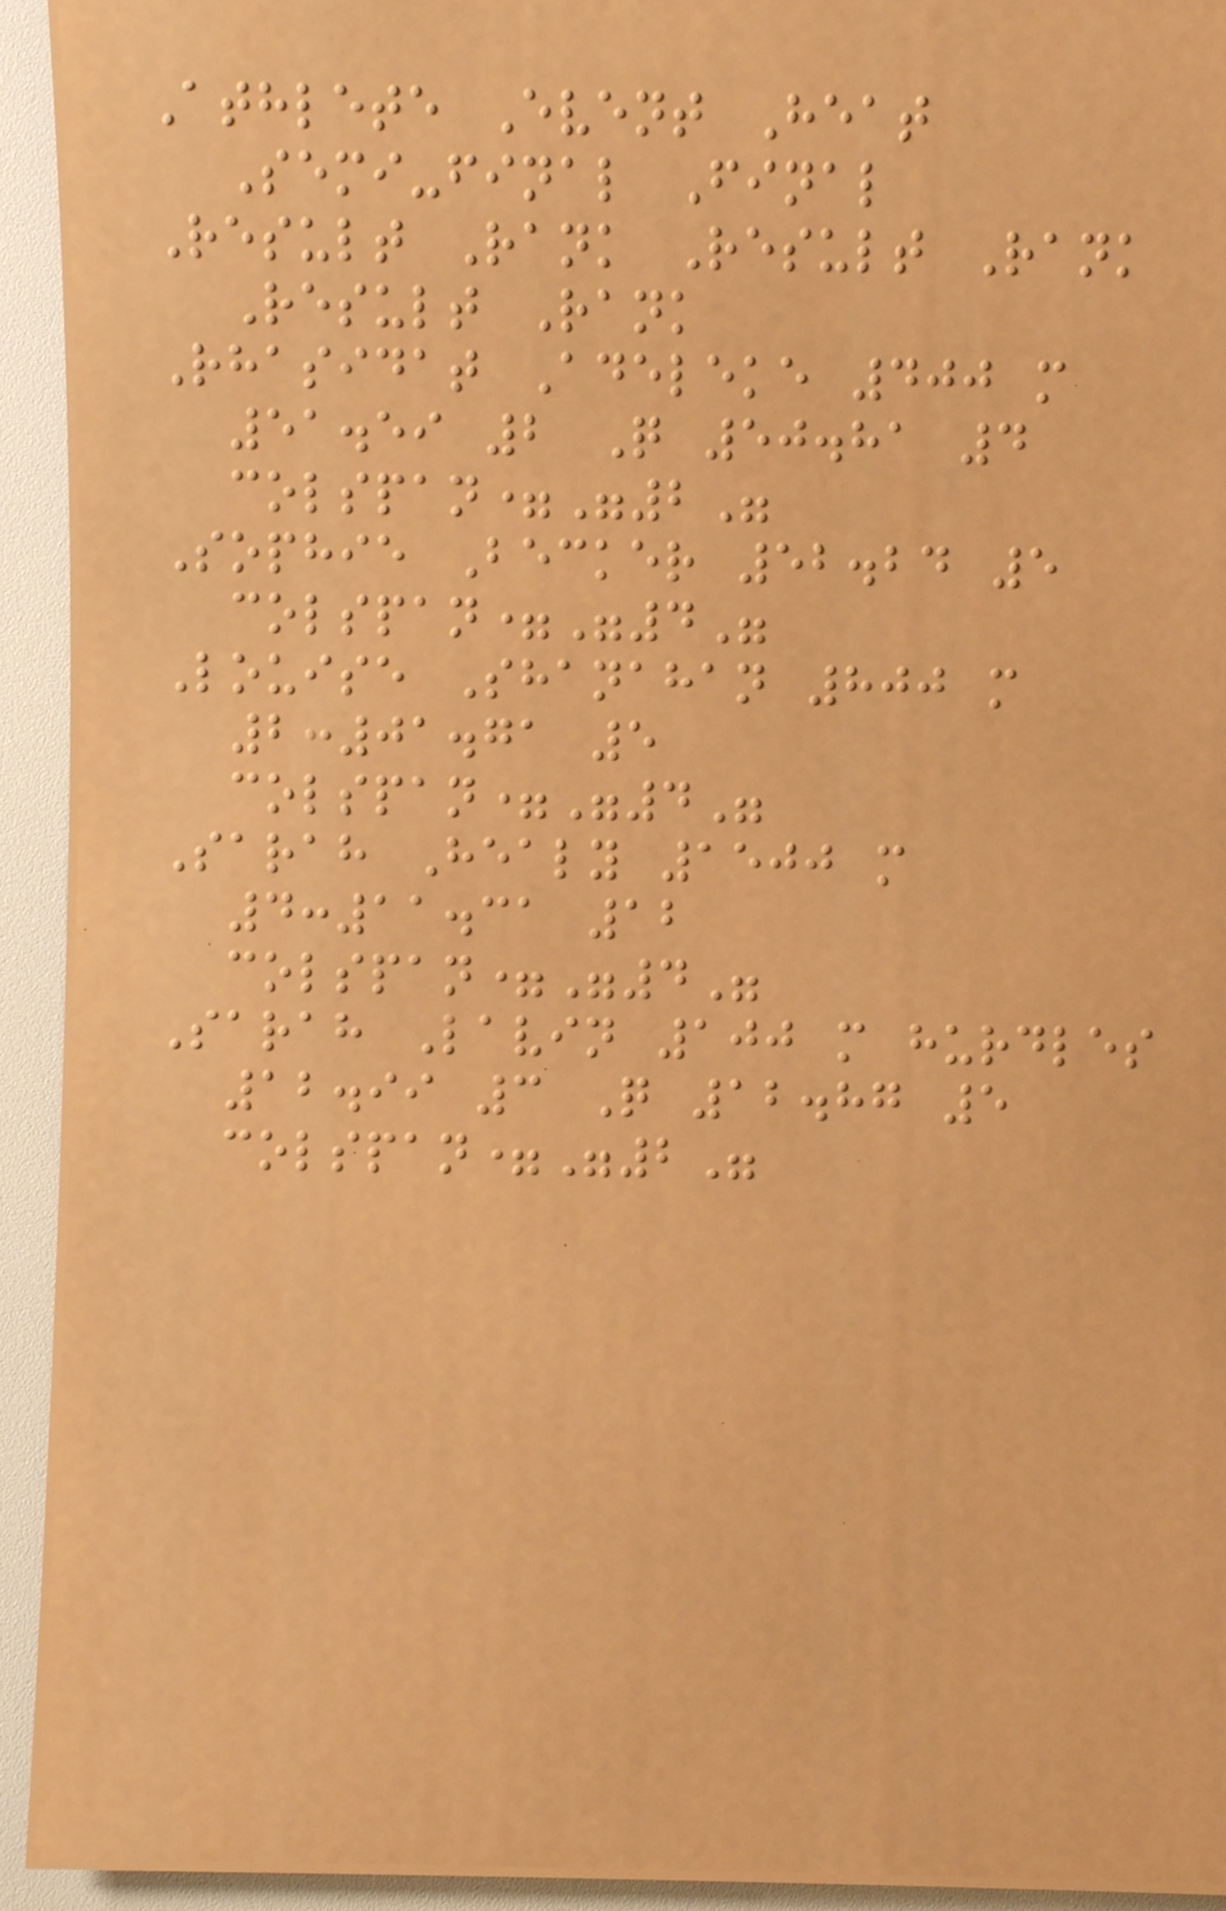Athlete Event Heat
Semi-final Final
Result Rank Result Rank
Result Rank
Rhasidat Adeleke 400 m
51.59 2 Q 50.81 4
colspan="2"
Sophie Becker 52.24 5
colspan="4"
Louise Shanahan 800 m
2:01.71 5
colspan="4"
Sarah Healy 1500 m
4:11.31 12
colspan="4"
Sarah Lavin 100 m hurdles
12.99 3 Q 12.87 5
colspan="2"
